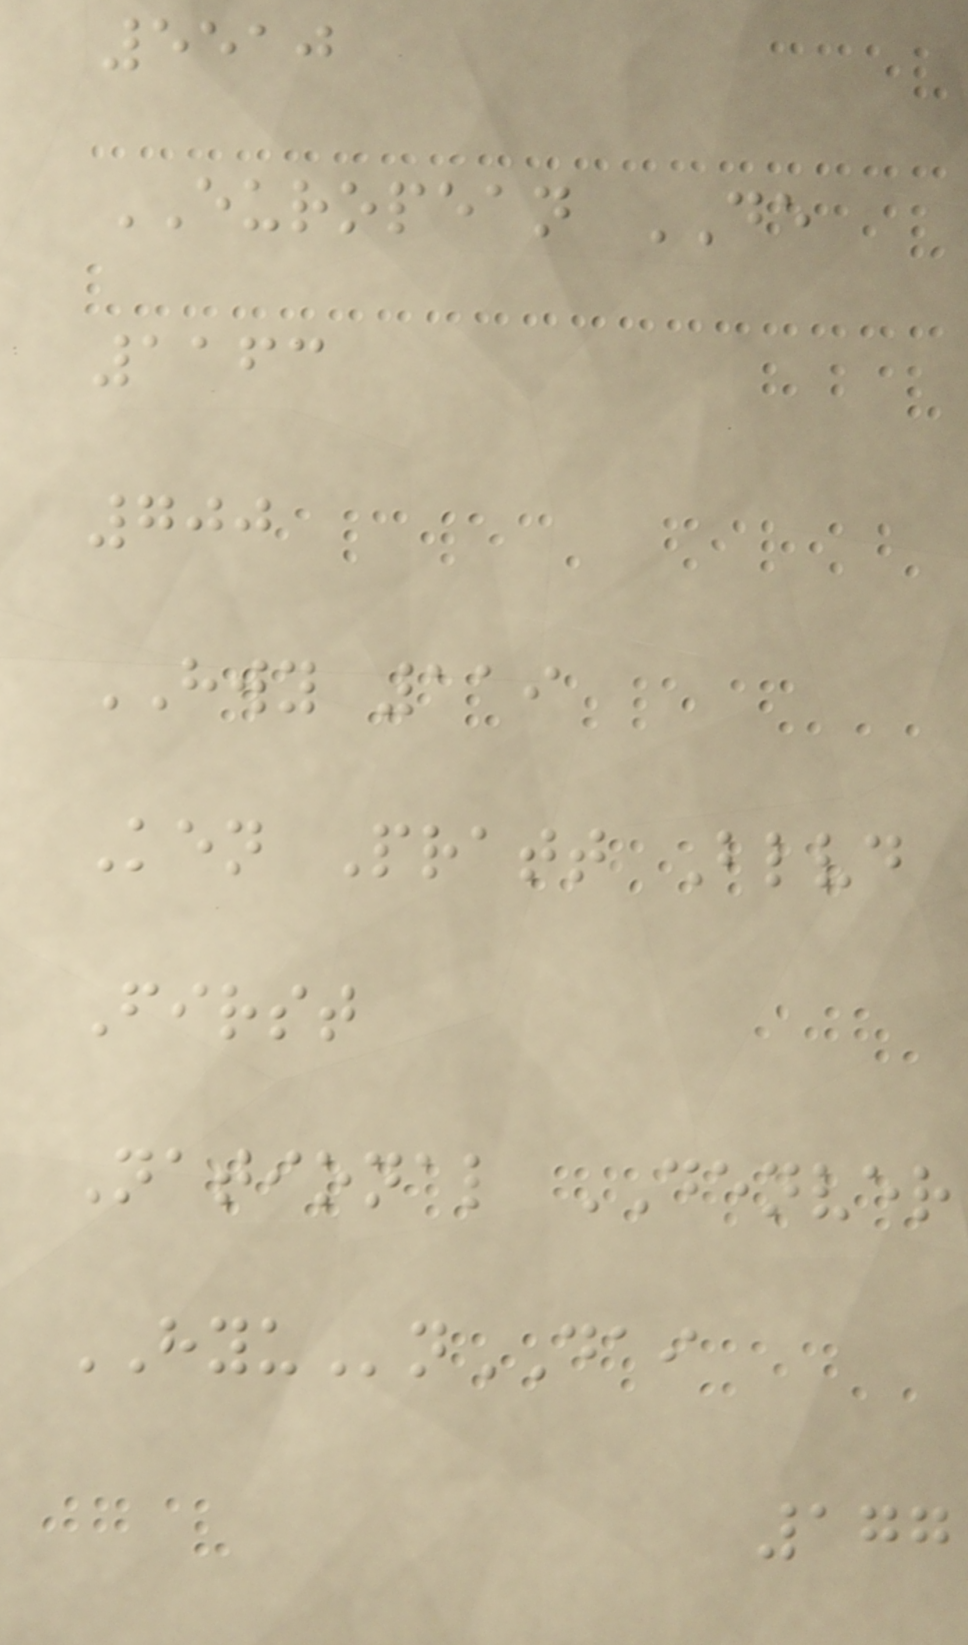5510
EUROPEAN DE
1163
700
HWY 119
Ken Pratt Blvd
First
National DENVER
HYUnDAI
177
